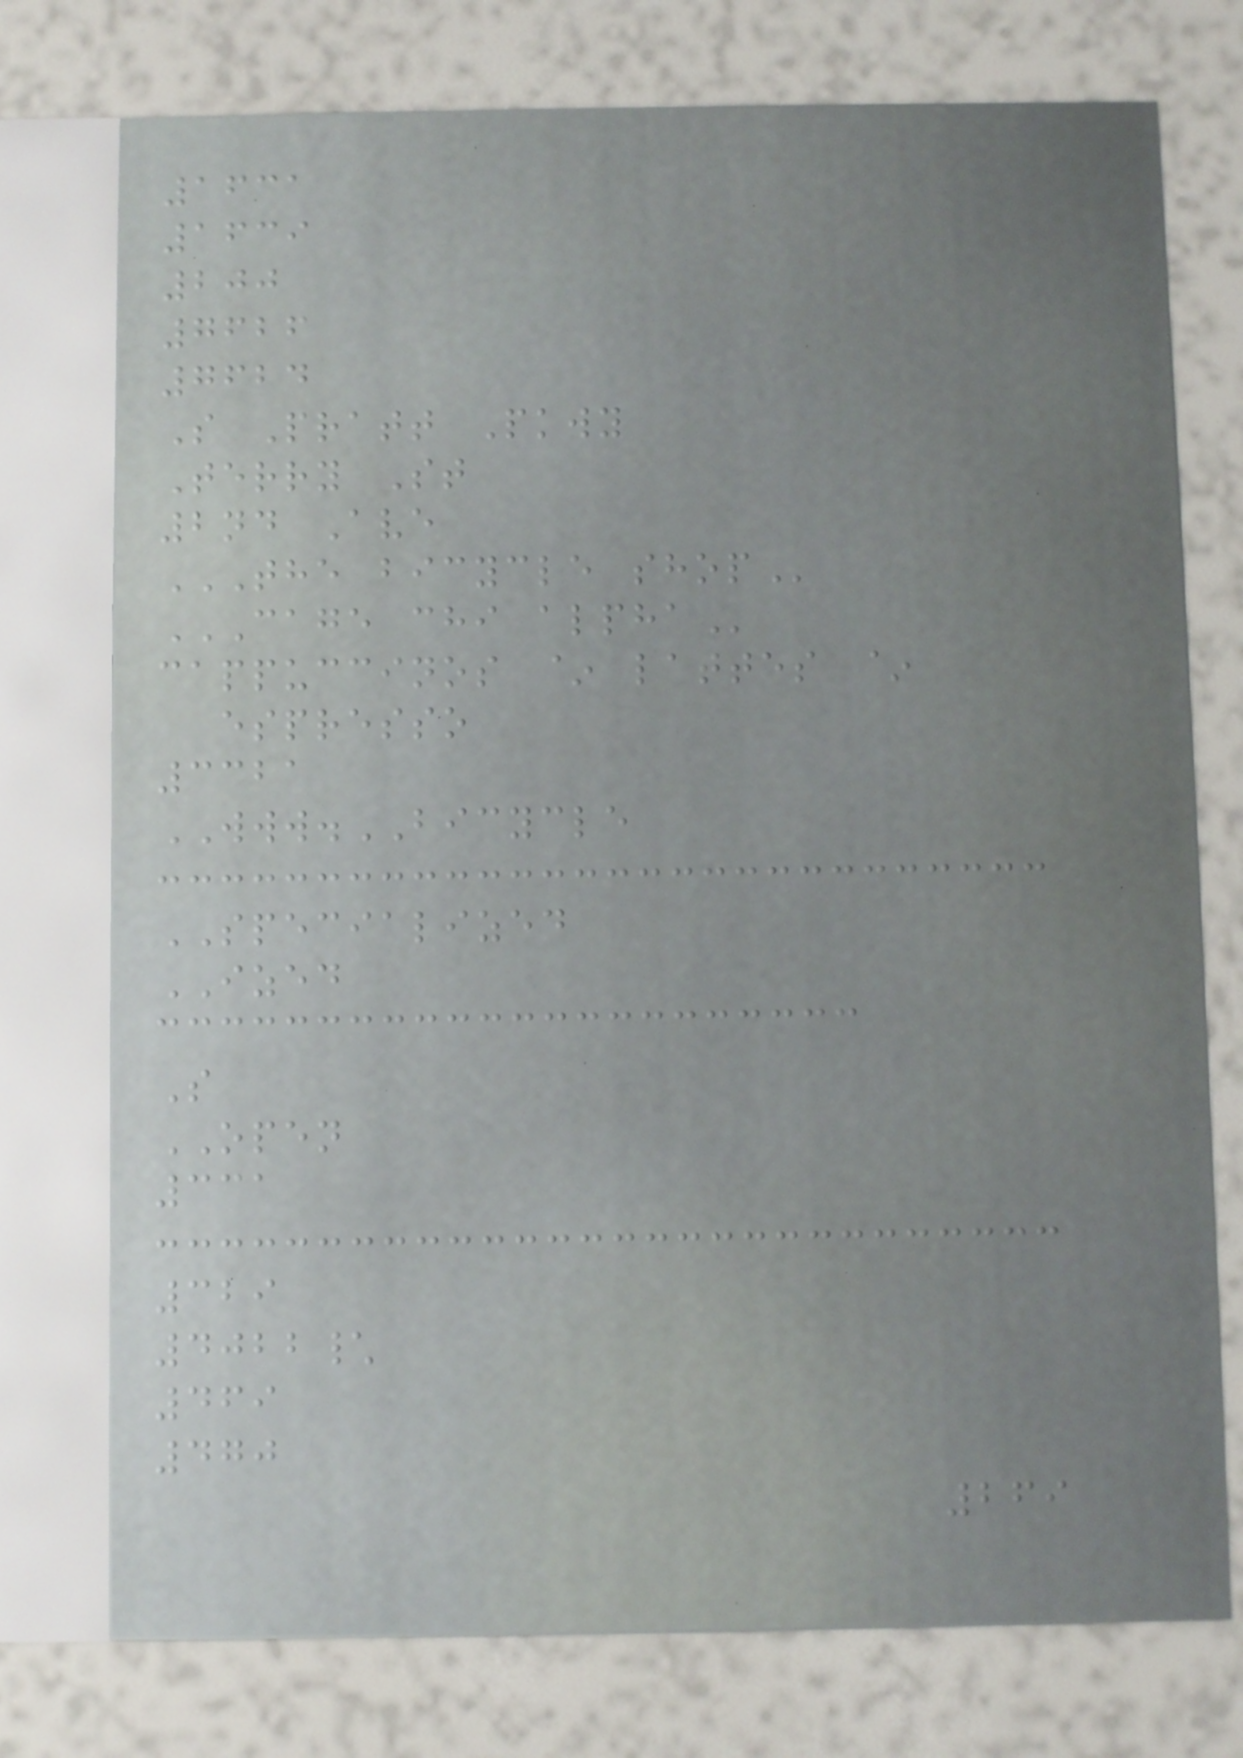1631
1639
200
7626
7624
S Pratt Pkwy
Terry St
2nd Ave
THE BICYCLE SHOP
CAGE CHI ALPHA
cappuccinos ~ lattes ~
espresso
3321
WWW.BICYCLE
SPECIALIZED
IZED
S
OPEN
331
329
4022\
469
470
269
